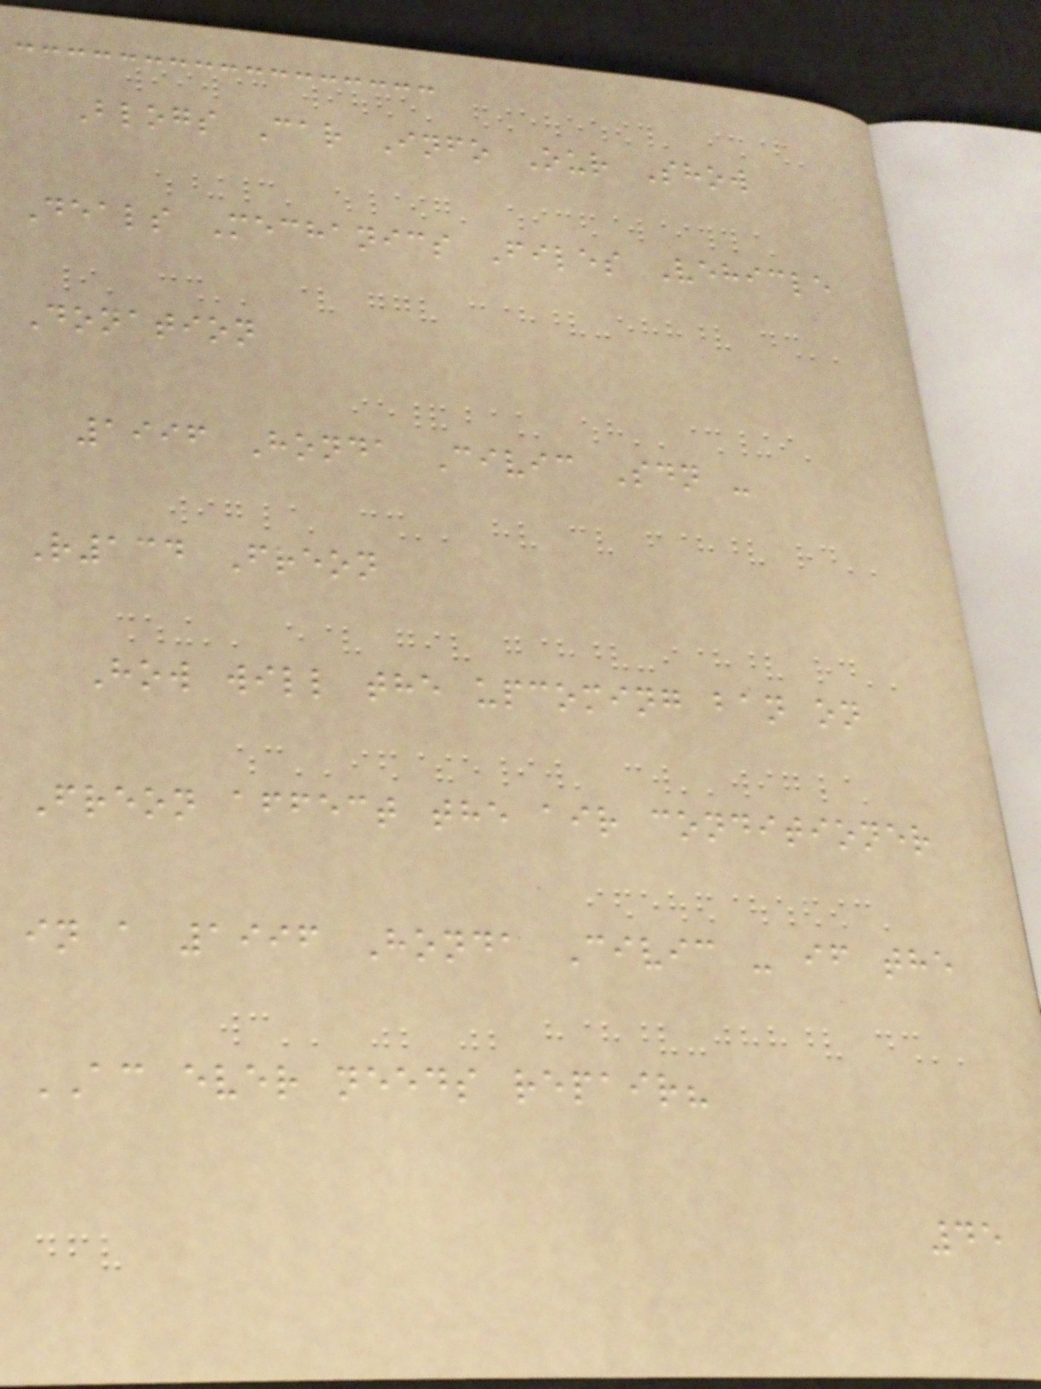Blogs Car Info Our Show
Deals Mechanics Files Vehicle
Donation
1996 Honda Civic Sdn -
R134 Freon
How will the upcoming ban on
Freon affect the air conditioner
in a 1996 Honda Civic - if the
AC ever needs repair?
45
